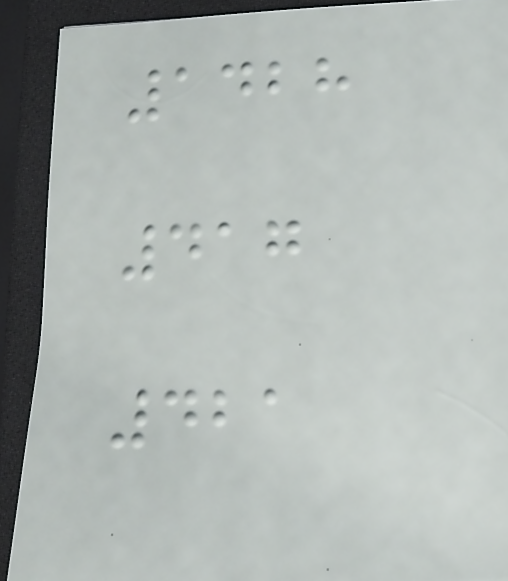1428
417
421
